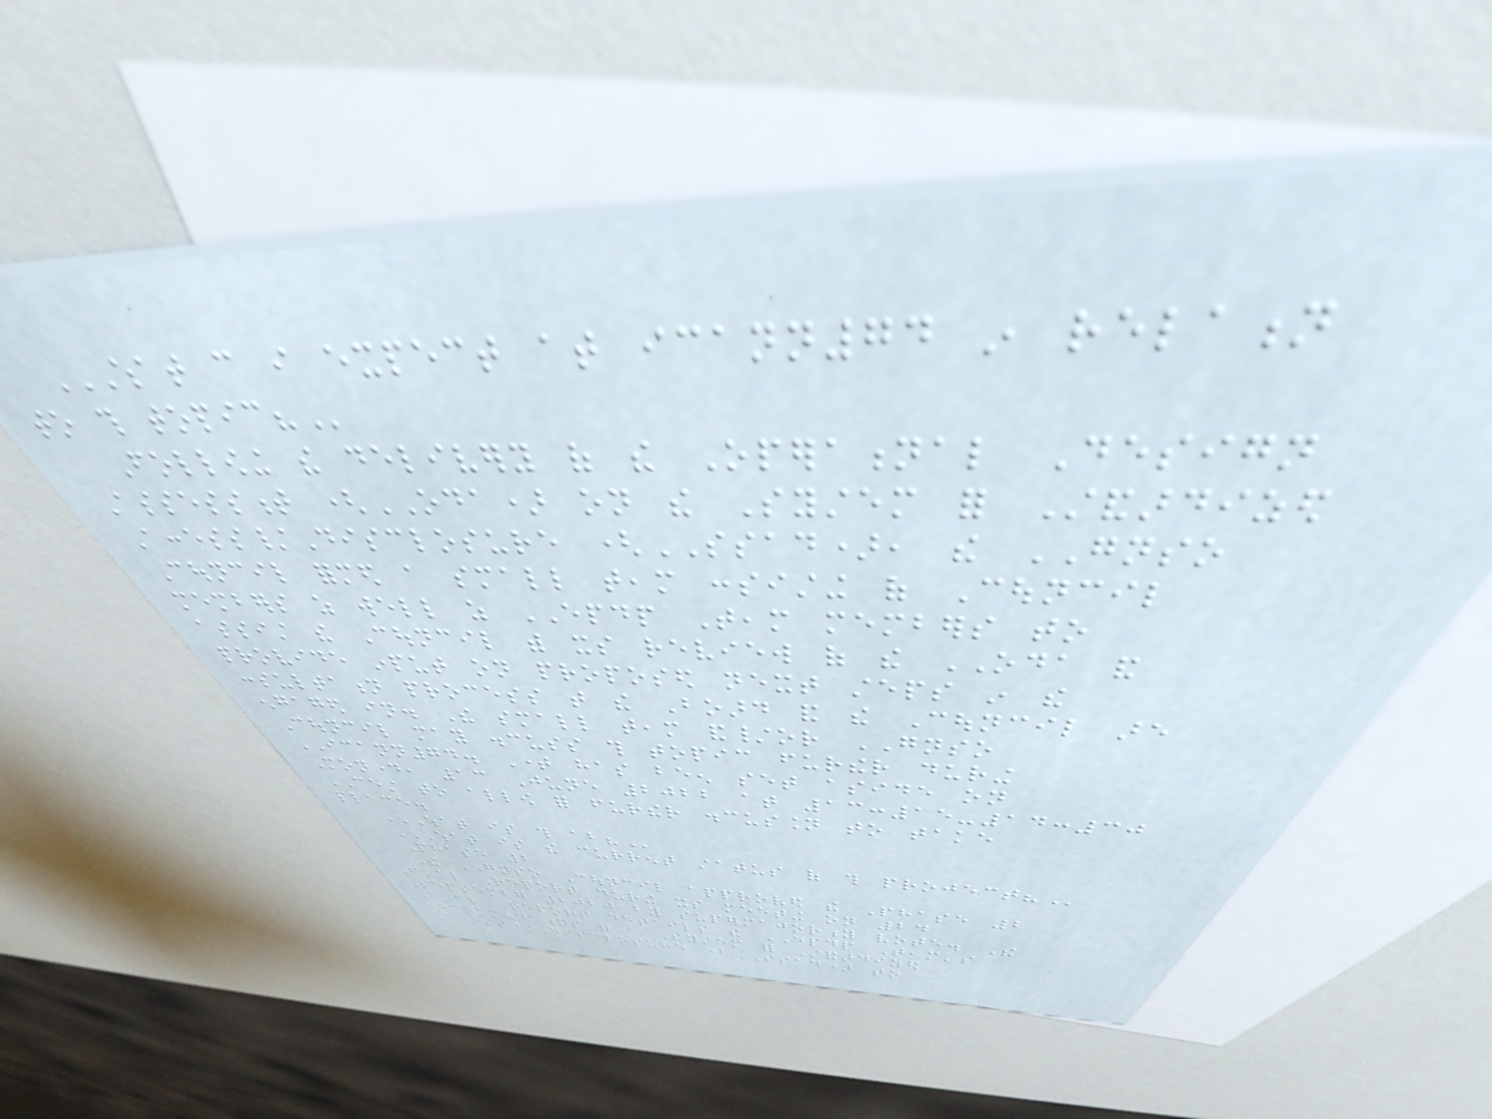WHAT CAN I EXPECT AT ICANN74 IN RELATION
TO THIS TOPIC?
Following the delivery of the Operational Design
Assessment (ODA) on the System for Standardized
Access/Disclosure (SSAD), the GNSO
Council formed a small team consisting of Council
members as well as EPDP Team members to
assist the Council with its review of the ODA and
provide input on proposed next steps in the
consultation process that the Board and the Council are
engaged in. The small team and/or GNSO
Council may discuss this topic further during
ICANN74. Time has been set aside on
Monday, 13 June 2022 at 13:15-14:30
CEST to allow for further discussion to take
place.
WHAT IS THIS ABOUT?
WHAT IS THE CURRENT STATUS OF THIS PROJECT?
Phase 2
The GNSO Council approved the Phase 2
Final Report during its meeting on 24
September 2020 by supermajority vote. The
Final Report details the EPDP Team's
recommendations for a System for Standardized
Access/Disclosure (SSAD) to
